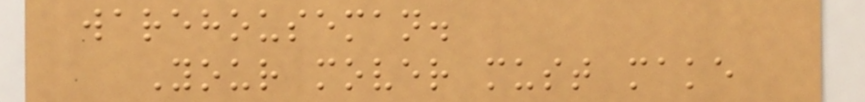warehouseman.
Your mover must make
